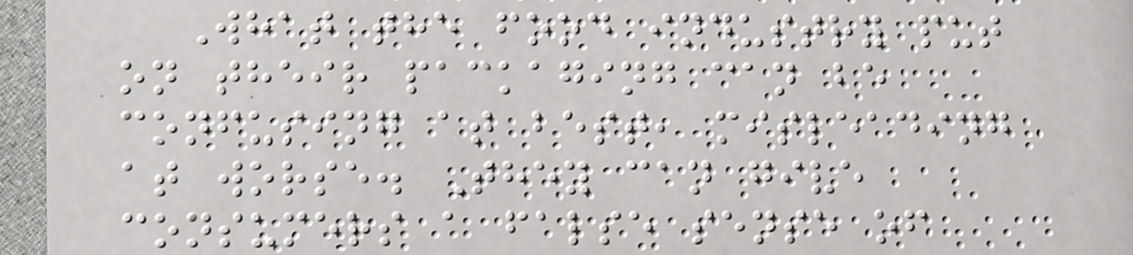What the food industry put
on their packaging can be
confusing at best, misleading
at worse. They can give
consumers a false sense of
